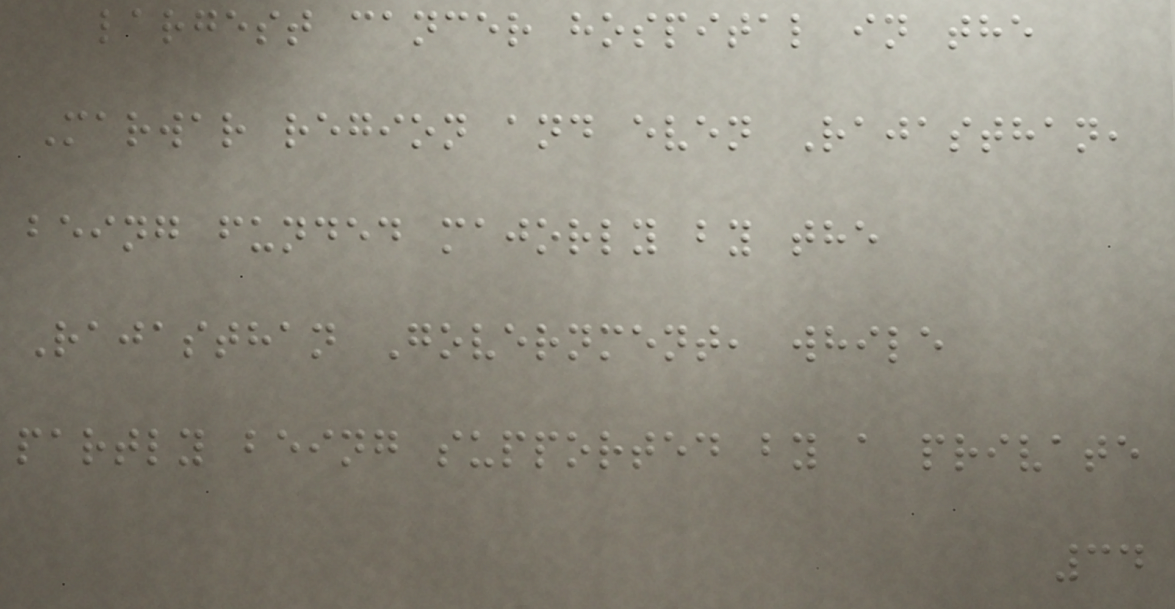largest cancer hospital in the
Marwar region and even Rajasthan,
being funded majorly by the
Rajasthan Government, while
partly being supported by a private
34
